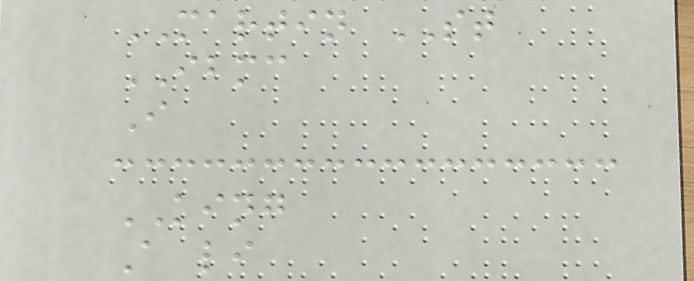MARTIN ST
IBMC
I
KING
A li
